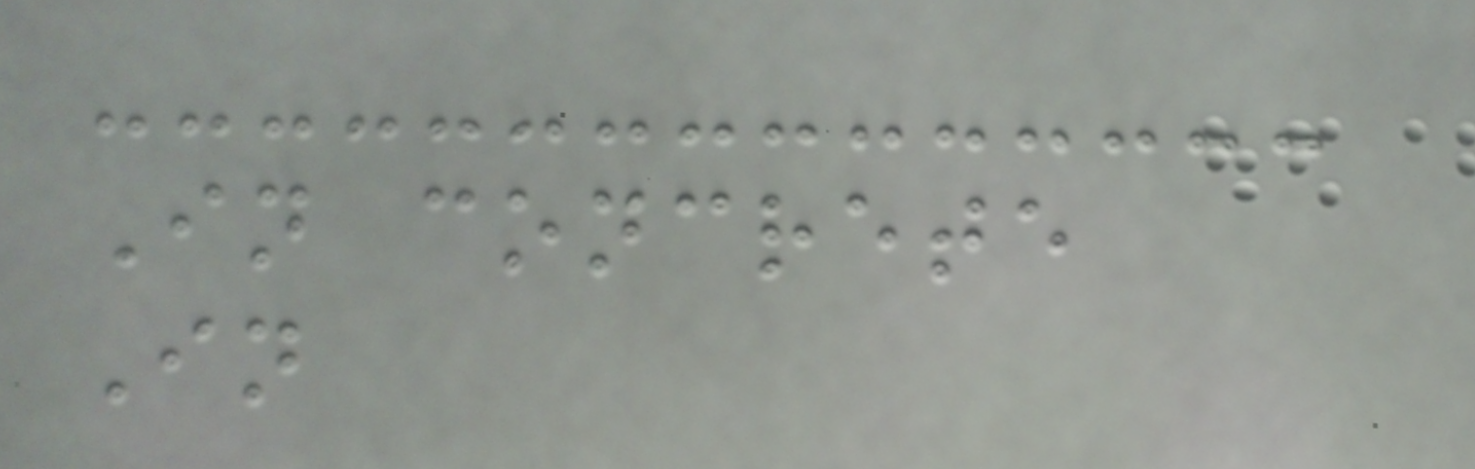In concrete
In
